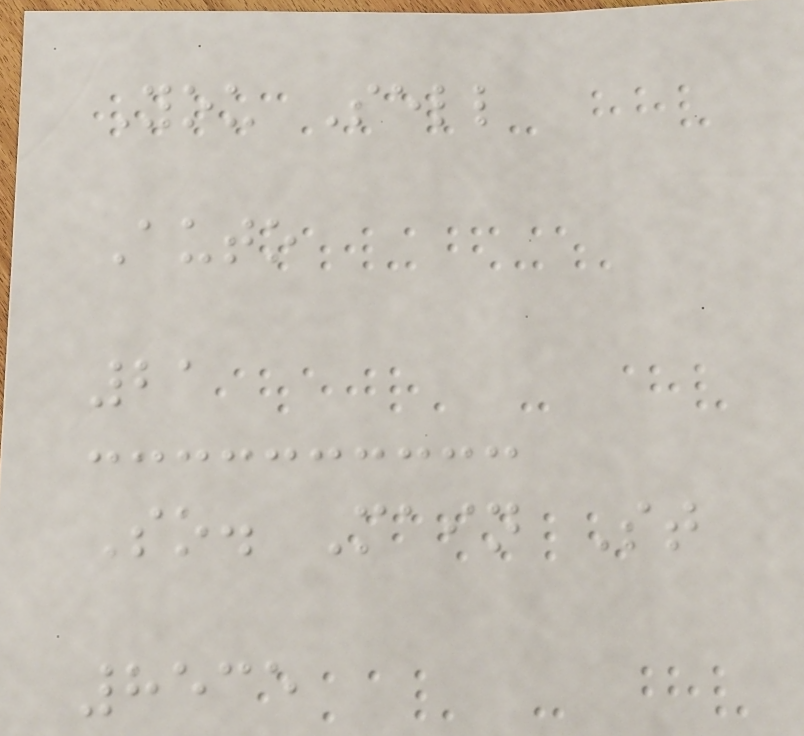You Sell
Auto
21
So. Main St
8535
